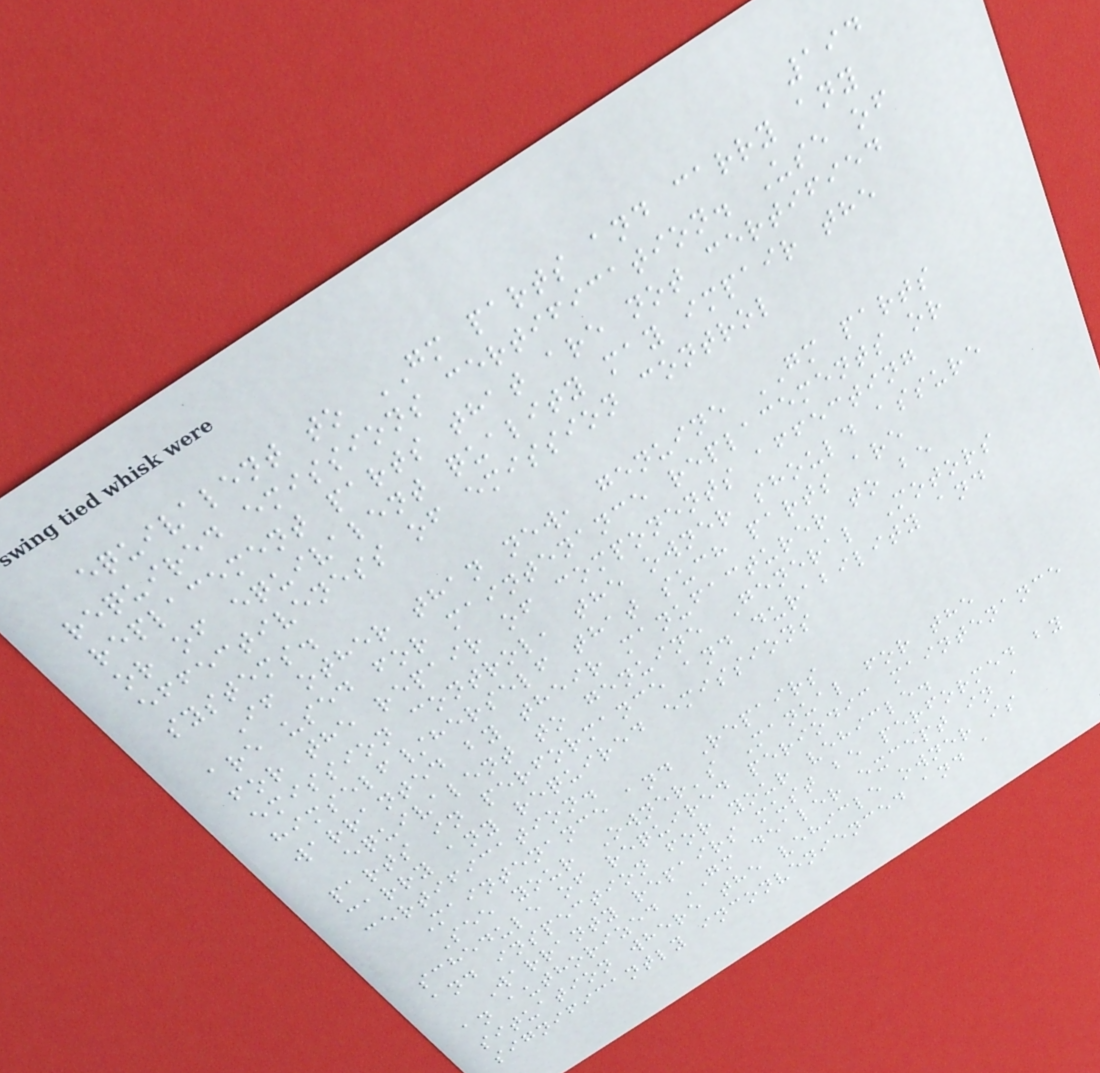194
equivalent to GM parts and carry any
required emissions certification. Use of
replacement parts that are not certified
or of equivalent quality may impair the
effectiveness of emission control
systems.
If other than new, genuine GM parts
are used for maintenance replacements or
for the repair of components affecting
emission control, the owner should assure
himself/herself that such parts are
warranted by their manufacturer to be
equivalent to genuine General Motors
parts in performance and durability and
carry any required emissions
certification.
Maintenance and Repairs
See your Owner's Manual for the
schedule of required periodic maintenance
and inspection for your vehicle.
Warranty repairs must be performed by
an authorized GM dealer except in a
situation where the vehicle owner is
significantly inconvenienced and a
